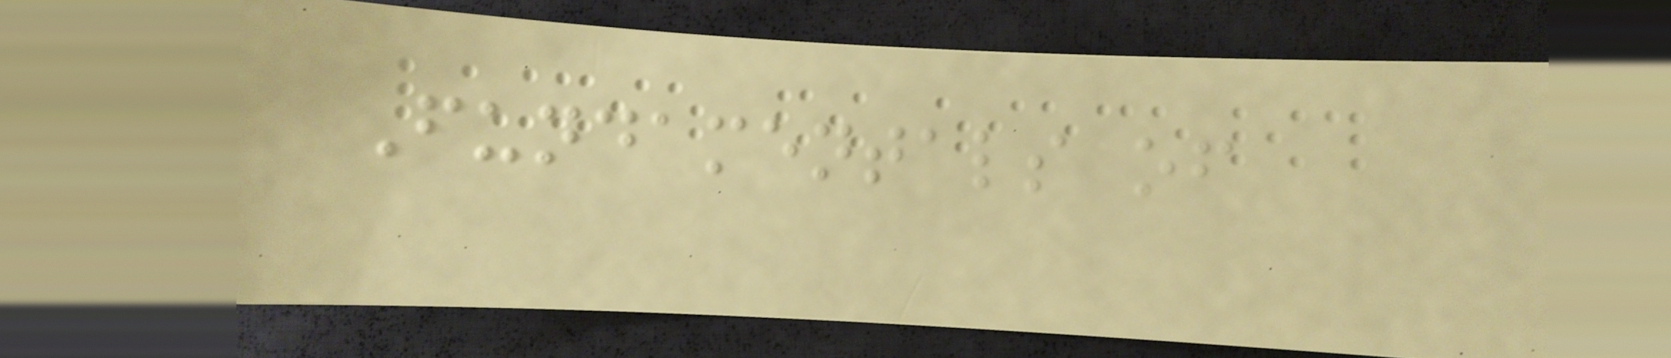Fundamentals of
